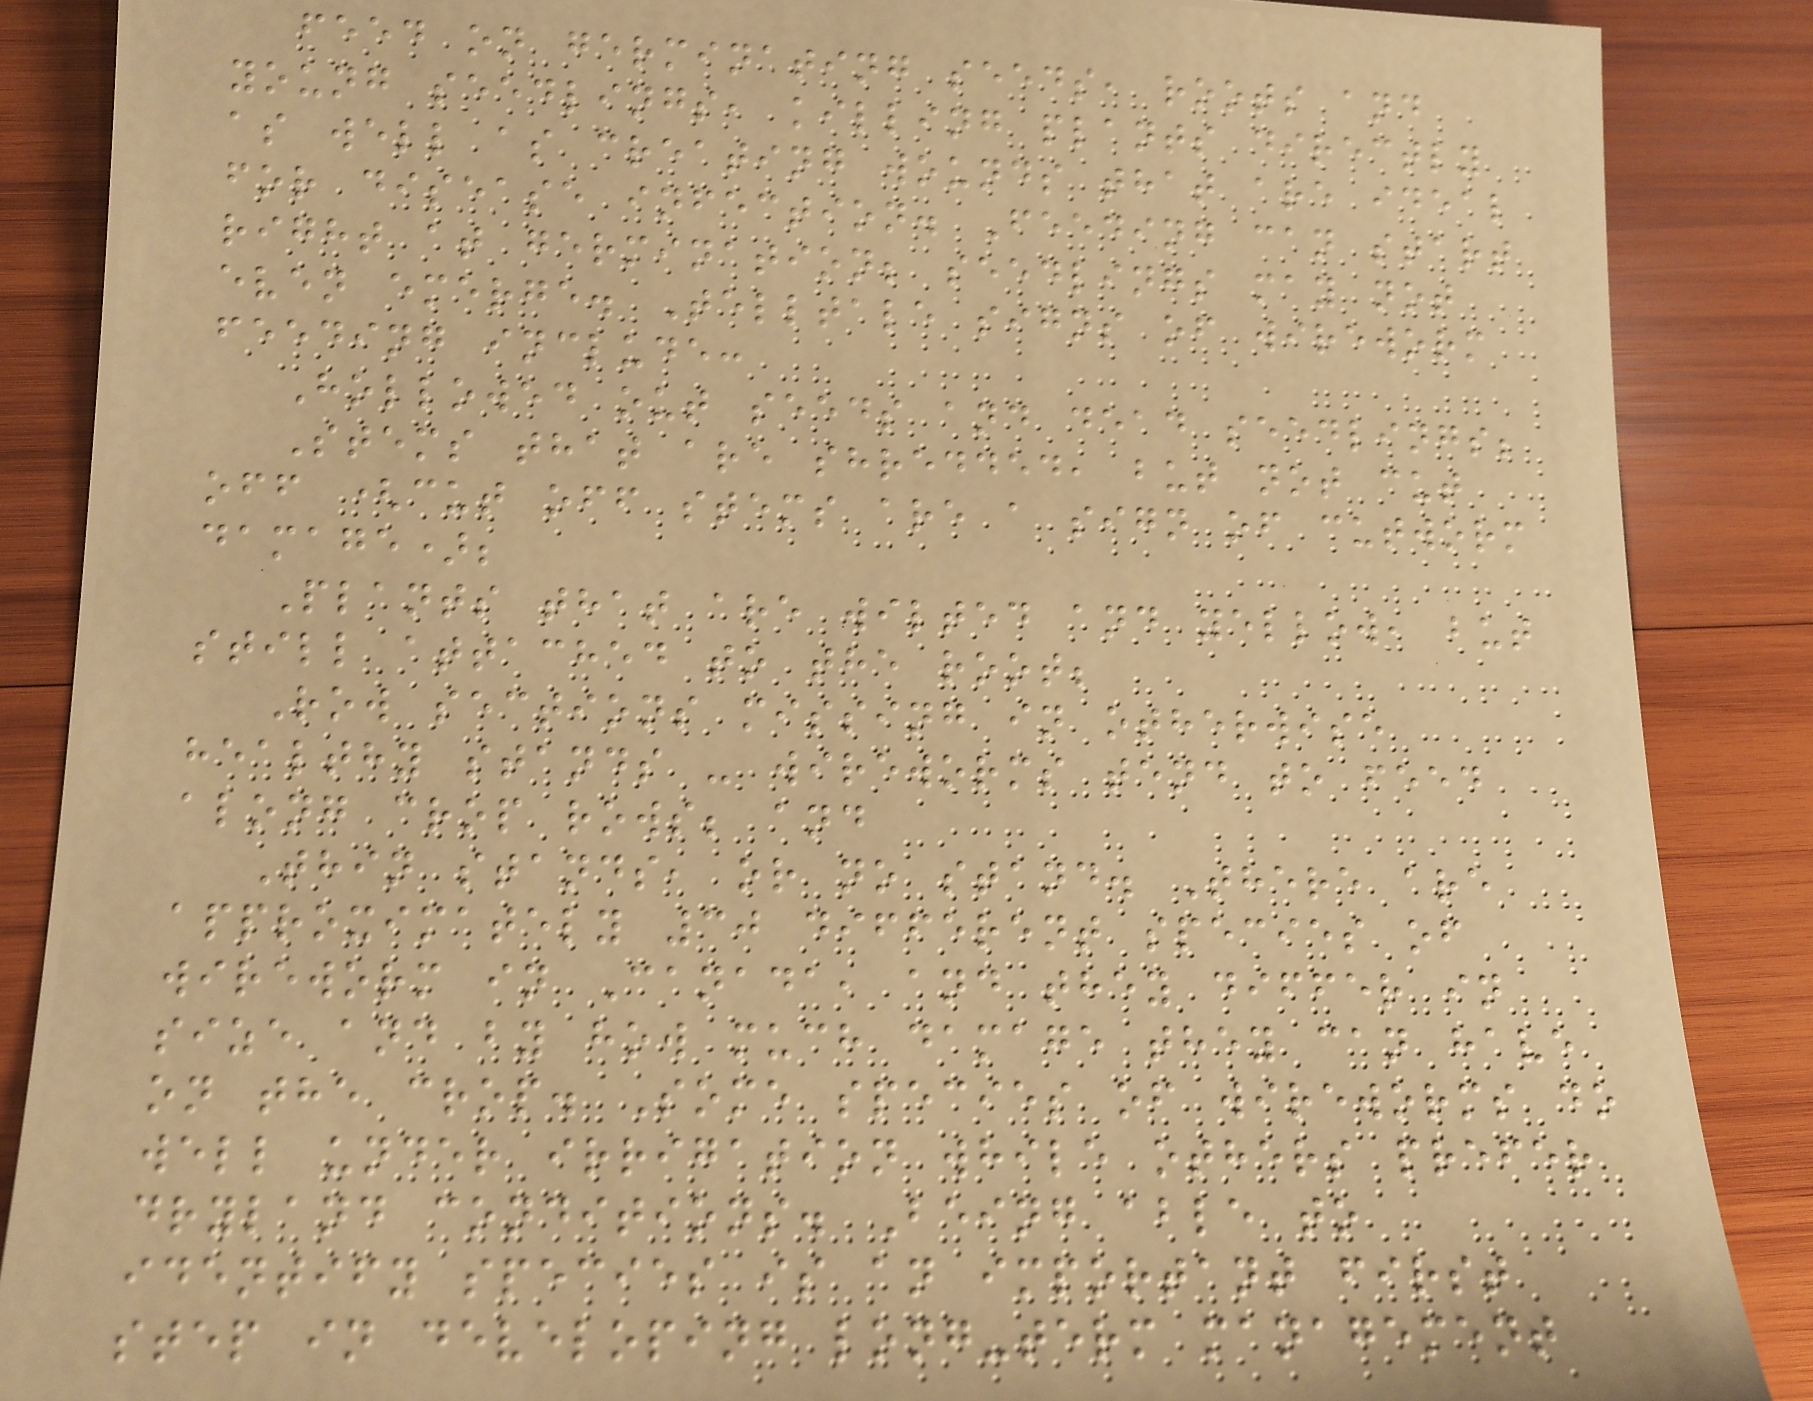feed on germinating seeds, roots and
young seedlings, killing plants directly
as well as creating wounds that are ideal
for disease infection. Feeding can start
right at germination; seedlings may not
even emerge. Telltale signs of wireworm
feeding include:
Hollowed out seeds and dead seedlings;
Stems that are shredded, but not cut
off (cut off stems are a sign of cutworm
damage);
Plants that are wilted and yellow, but
still attached to the root;
Row sections missing in otherwise
healthy stands - wireworms tend to feed
along crop rows; and
Thin stands, or no stand. There are
approximately 30 different species of
wireworm in Canada, and they differ in
size and by how much damage they can have
on the crop. Some species of wireworms do
well under irrigation while others prefer
dryland conditions. Being able to
identify species is an important first
step in developing long-term management
